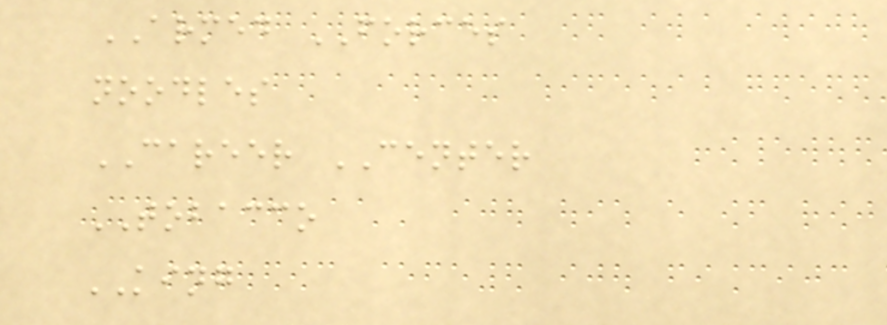ARMED FORCES
noodles
CAREER CENTER
TOBACCO
KING
